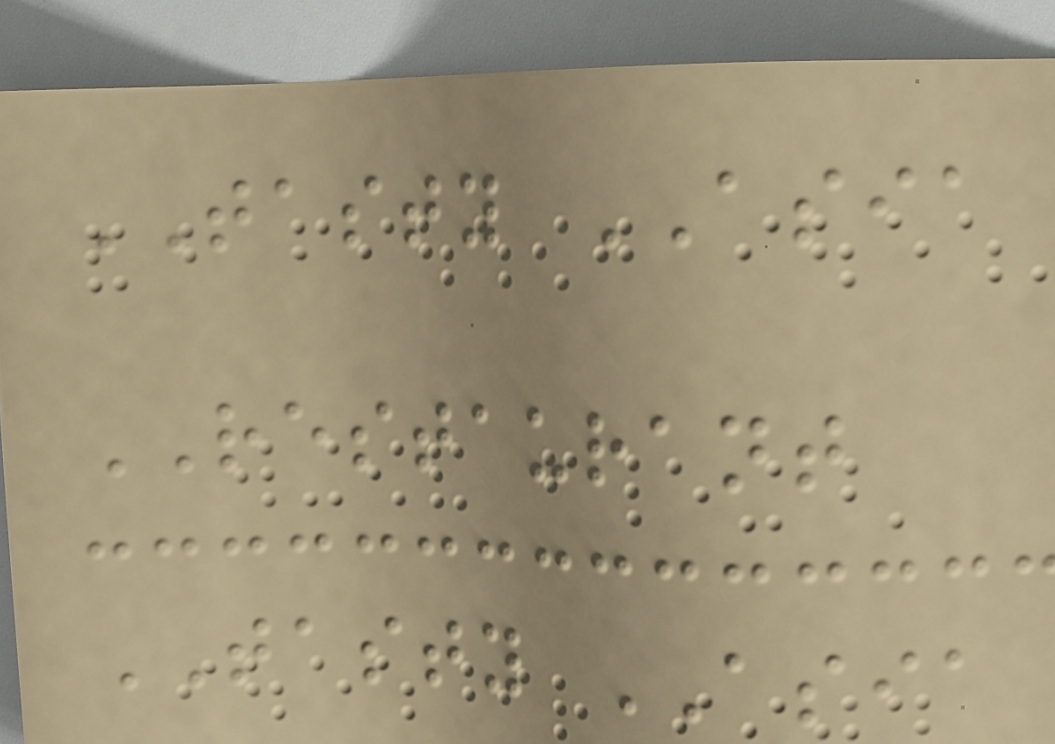TASTY ASIA
RESTAURANT
TASTY ASIA
